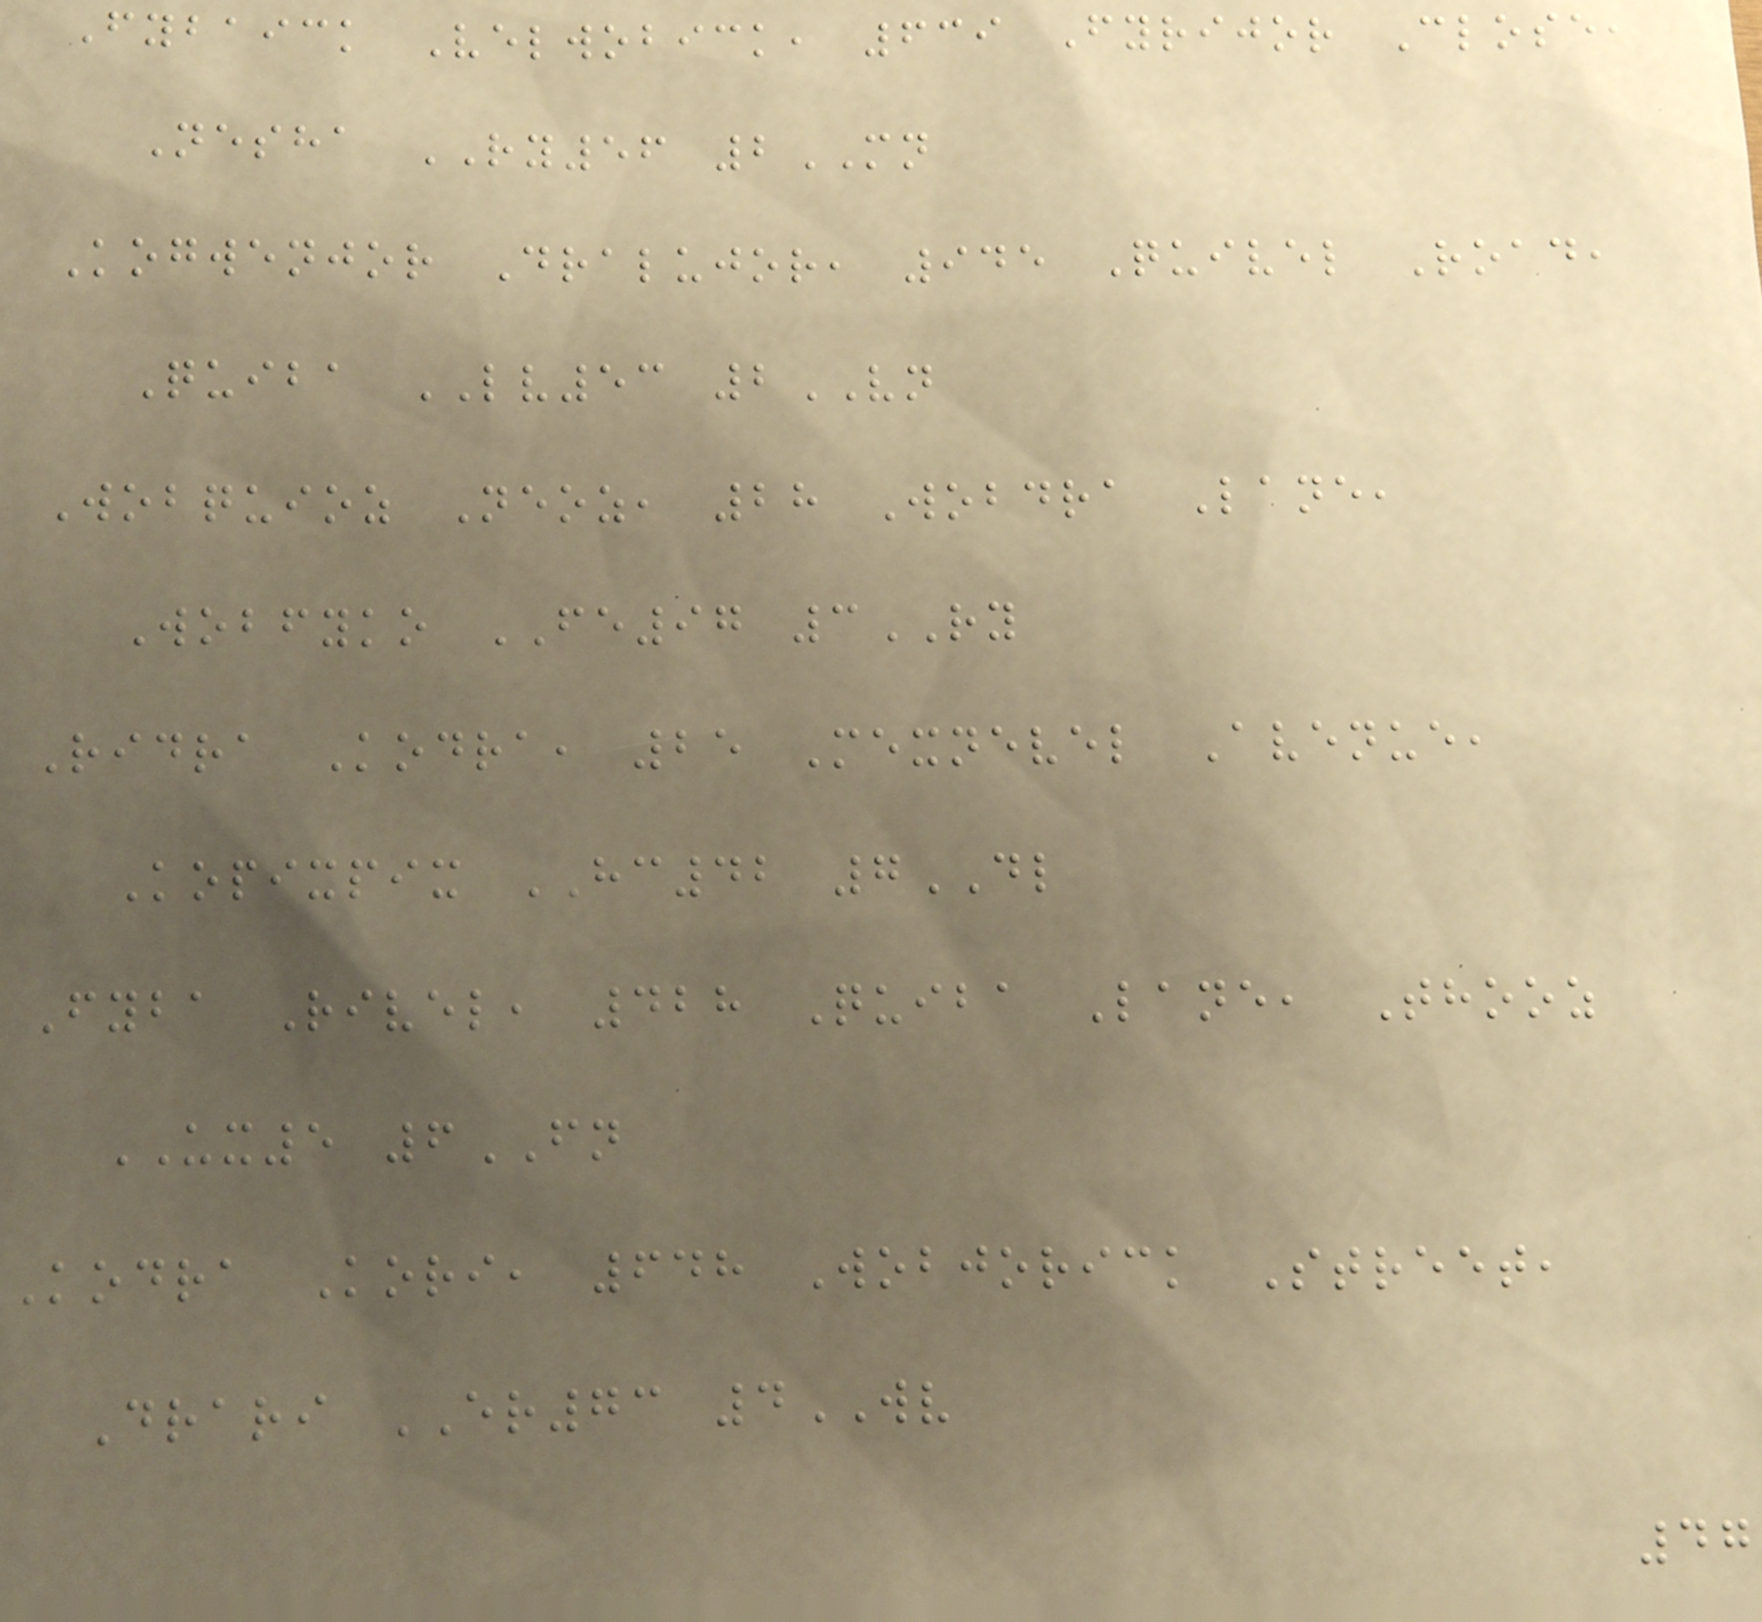Fybaick Velwobick, 639 Fyrijor Close,
Nesha RY56 2MN
Kogwenjor Dralujor, 945 Quivel Road,
Quiba LV53 2VN
Wobquioz Neoz, 28 Wobdra Lane,
Wobfyko FE97 3RY
Ridra Kodra, 25 Mexnevel Avenue,
Kopixpix HC42 7DL
Fyba Rivel, 428 Quiba Lane, Thooz
UX5 6FN
Kodra Kori, 648 Wobjorick Street,
Drari ER73 4WV
47
